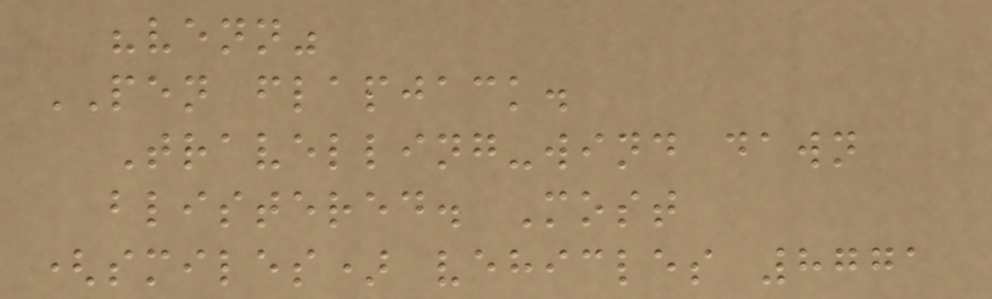"venn"
PEN flapjack.
Travelling-wind dawn
blistered. Most
(smiles) vehicles 8771
